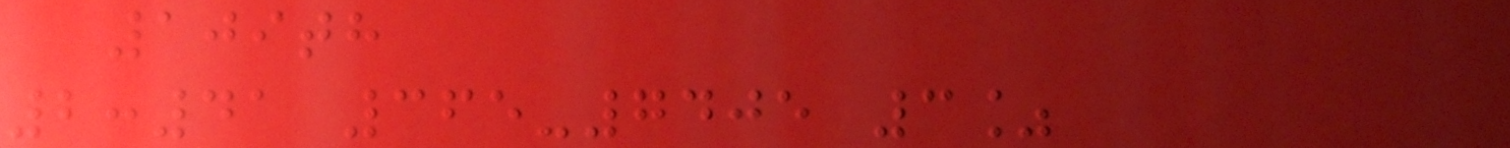109th
2:41 365-7405 3%
